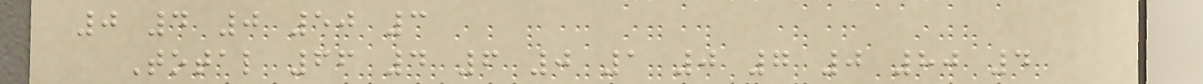0 4 0 50 3
Total 66 4 6 0 1 0 7 0 80 4
